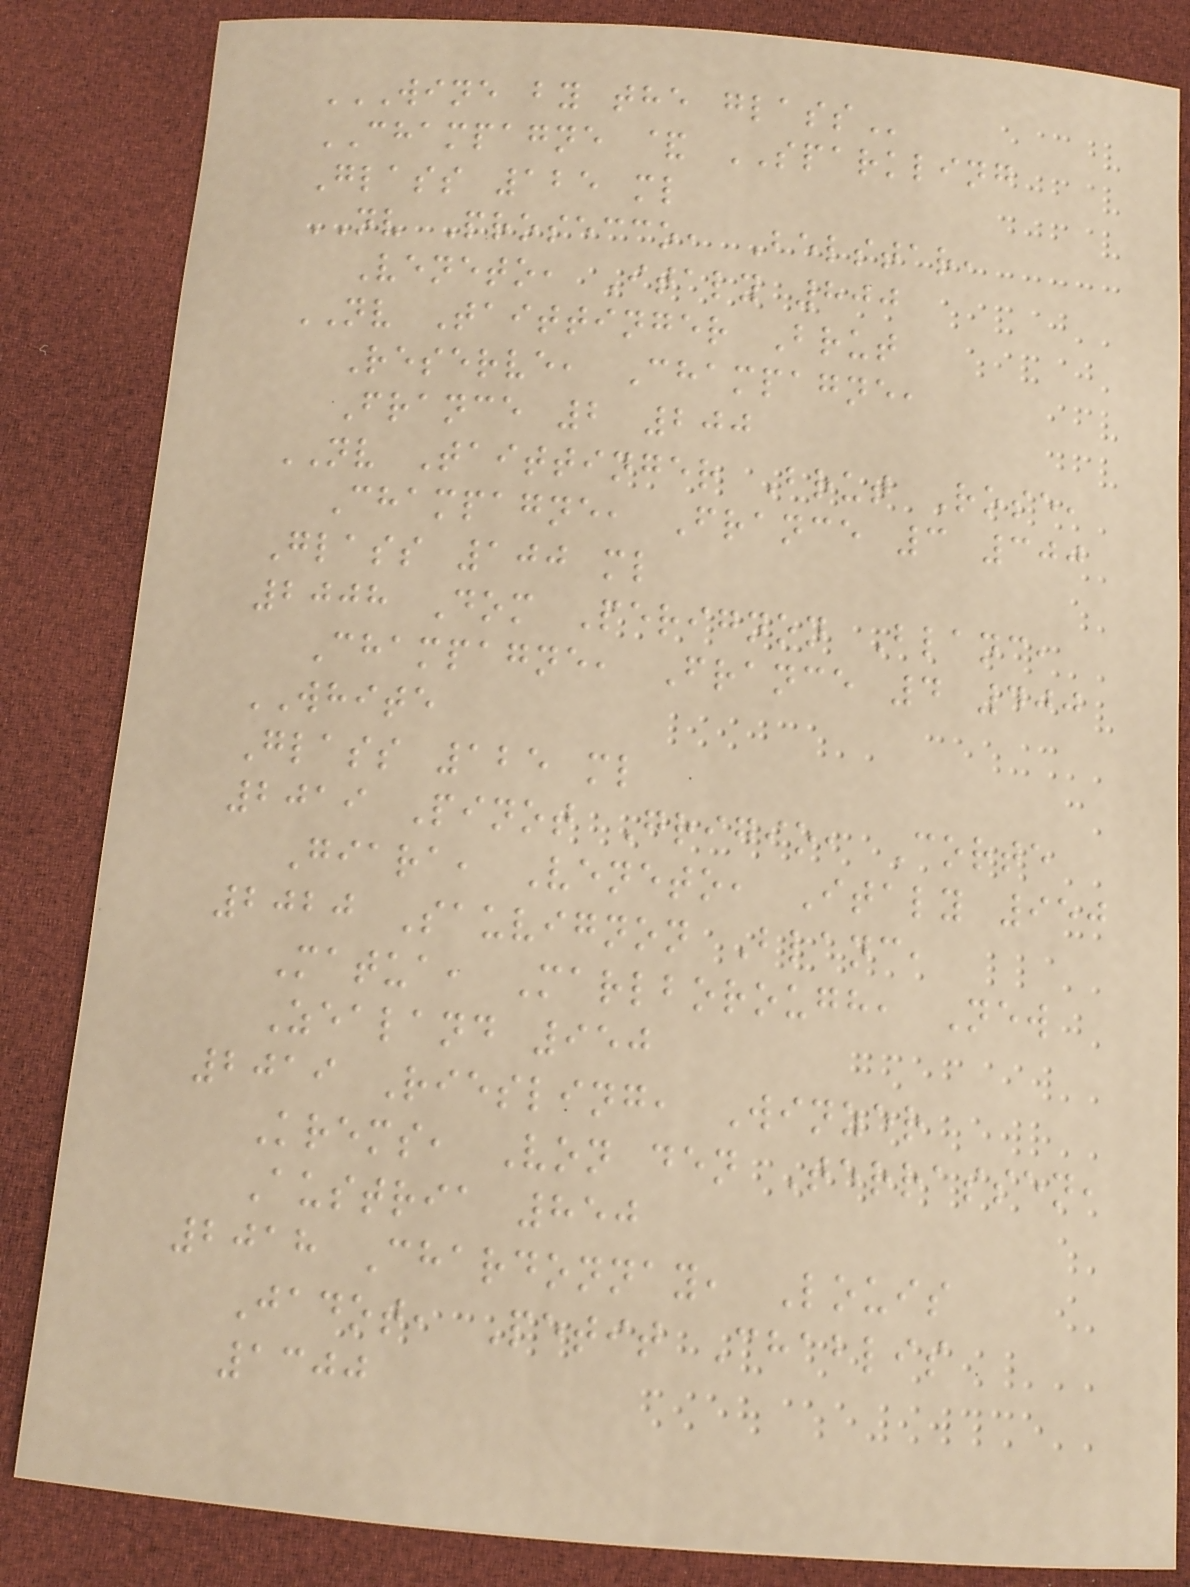WINE BY THE GLASS
CHAMPAGNE & SPARKLING
Glass 125 ml
NV Prosecco, Belstar,
Veneto, Italy 800
NV Taittinger Brut
Reserve, Champagne,
France 2 200
NV Taittinger Brut Rose,
Champagne, France 3 300
Glass 100 ml
2008 Dom Perignon Blanc,
Champagne, France 4 400
WHITE
Glass 125 ml
2019 Pinot Grigio, Corte
Giara, Veneto, Italy 950
2020 Sauvignon Blanc,
Matua, Marlborough, New
Zealand 950
2019 Riesling, Winzer
Krems, Von den Terrassen,
Austria 850
2018 Chardonnay, Louis
Jadot, Petit Chablis
1300
